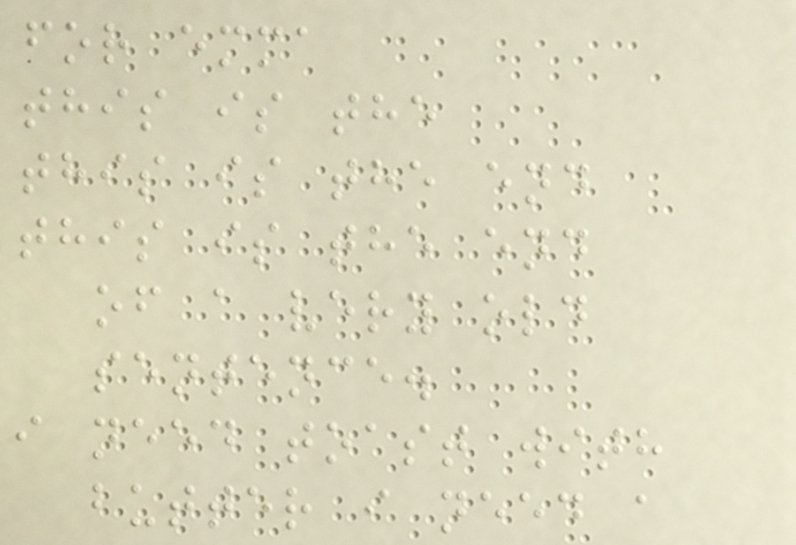for emma
this is the
this is the end
this is the end
of a very old
sentence.
i need toast with
butter i need a
